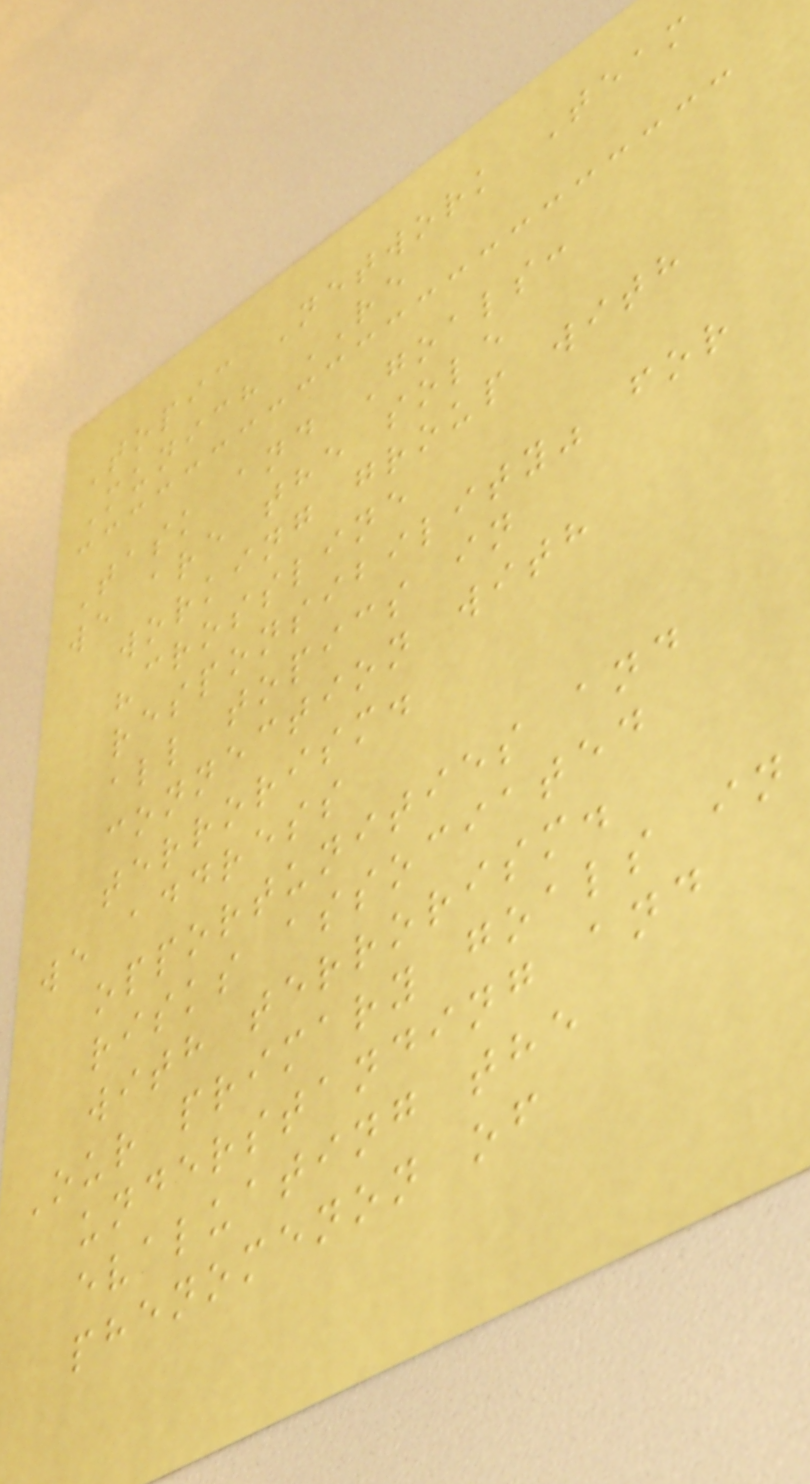Topic Network Team
Munich RE
Task and Goals:
we are the sole
working group with
"crossline
responsibility" for
all topics in
connection with
terrorism.
we address
opportunities and
risks associated
with terrorism.
Our primary goals in
understanding and
evaluating the
phenomenon of
